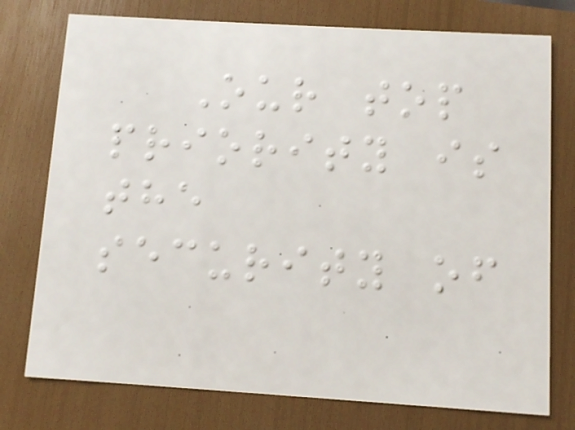Our top
priority is
the
security of
